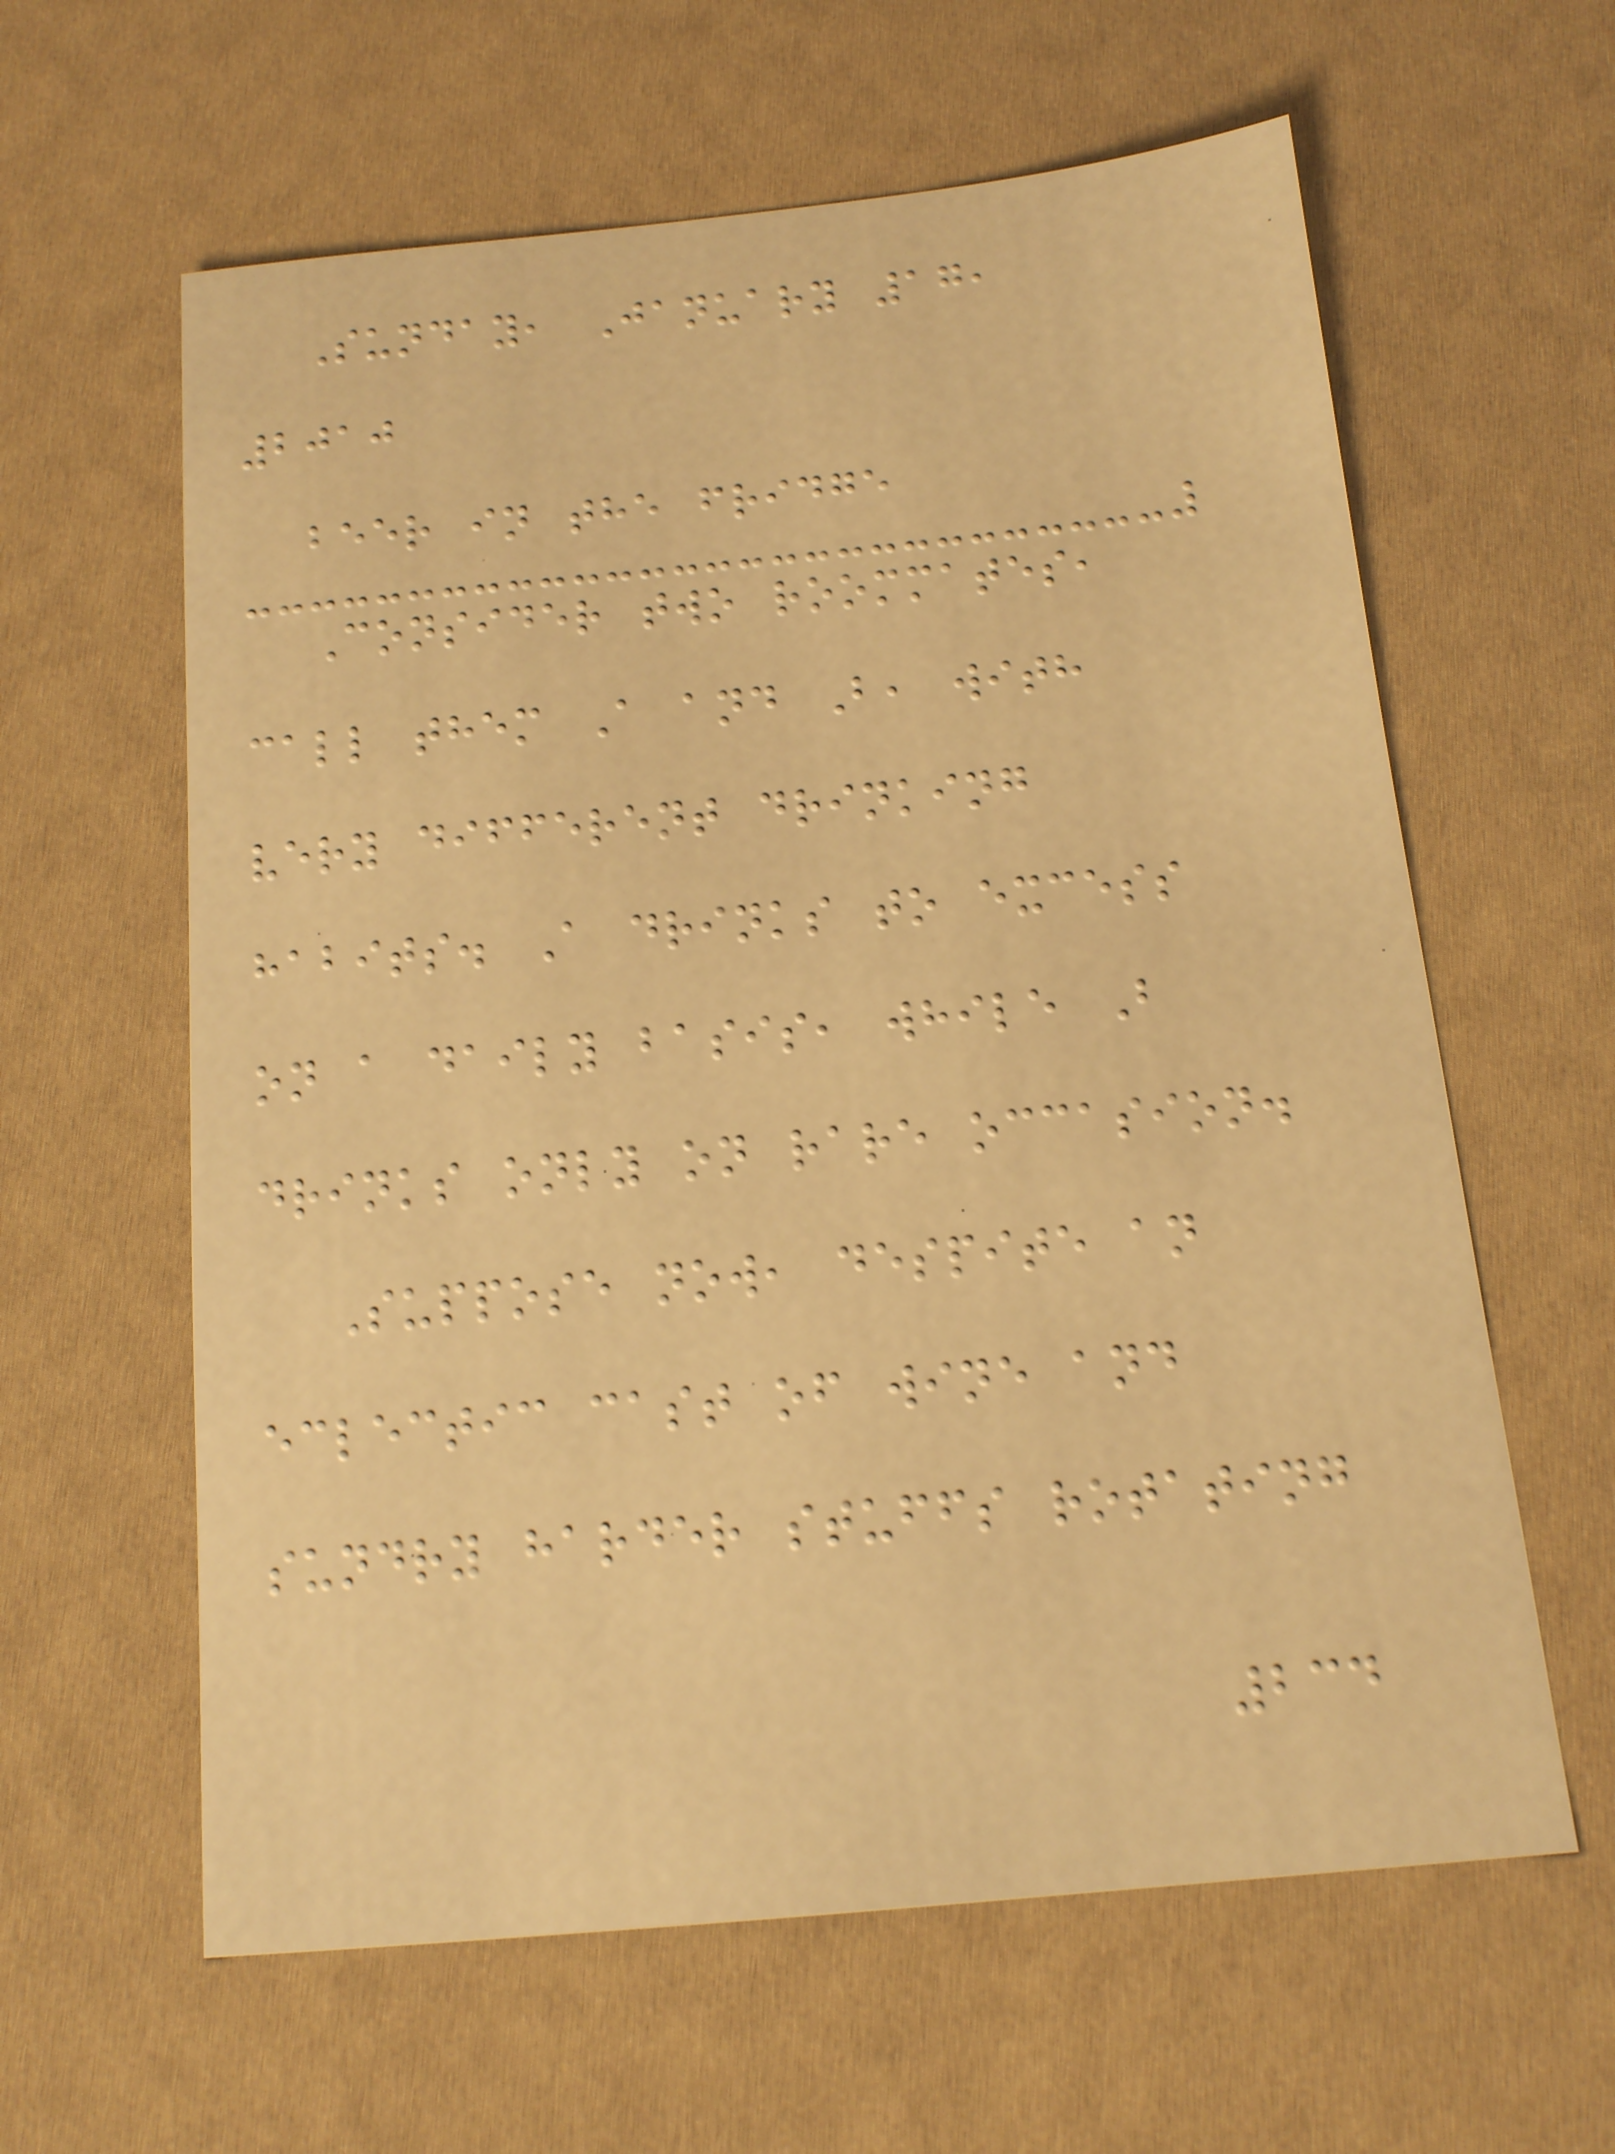Sunday, January 17,
2010
beer in the fridge
Consider two roommates,
call them A and B, with
very different drinking
habits. A drinks to excess
on a daily basis, while B
drinks only on rare occasion.
Suppose now, despite an
eclectic cast of wine and
sundry harder stuffs rotating
234
